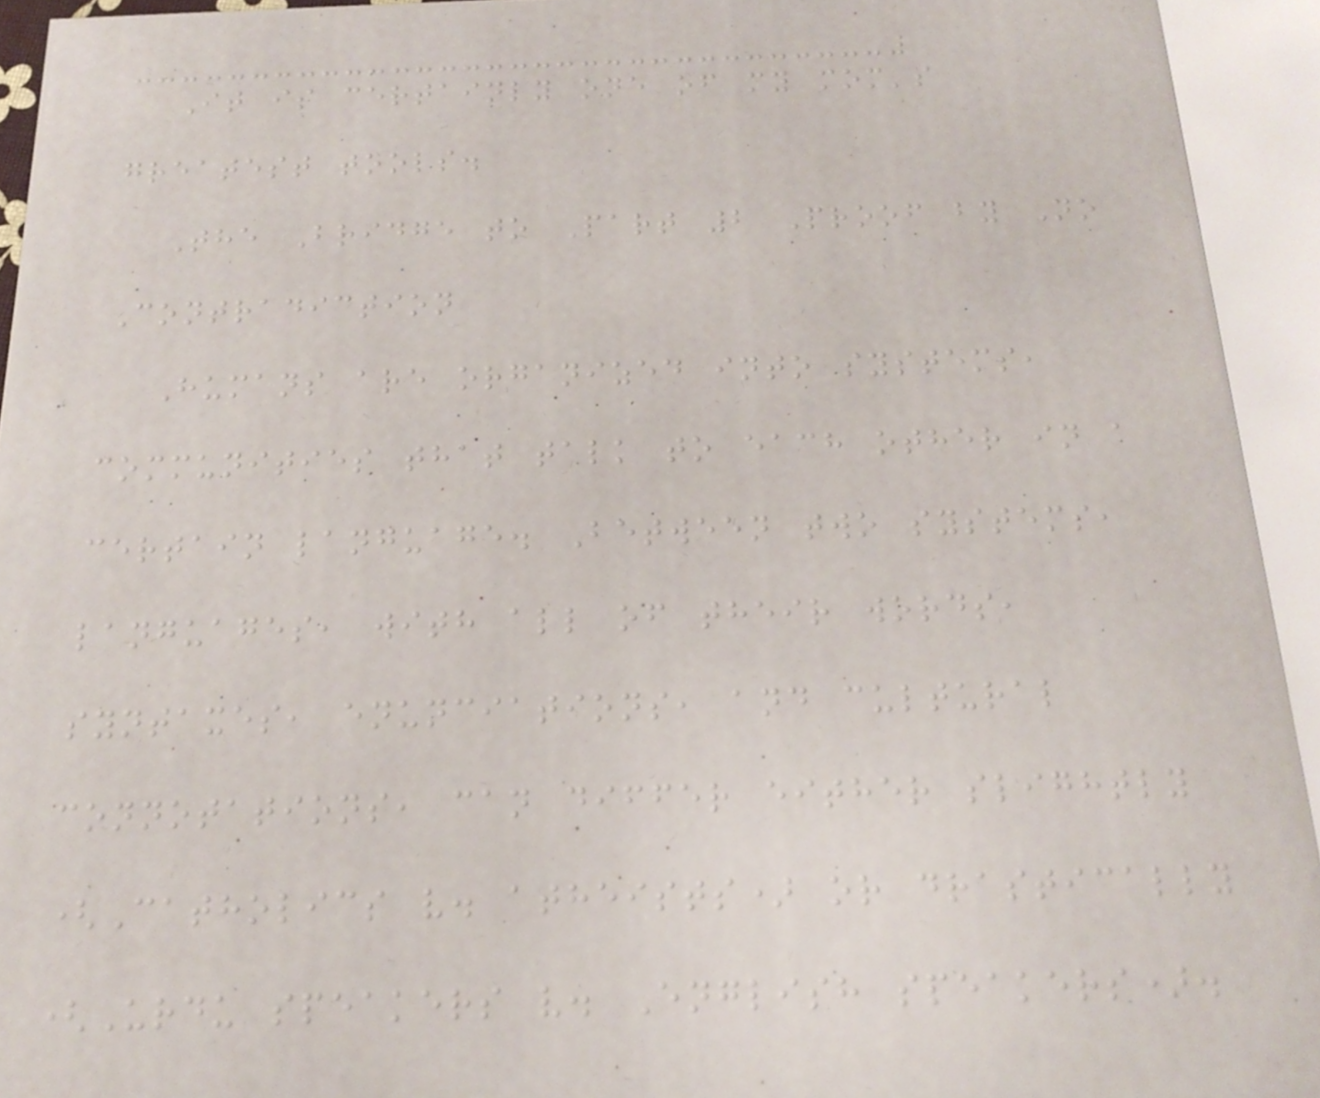It is certainly one of my mom's
greatest tools.
The Bridge to Part 2 Proof by No
Contradiction
Humans are organized into systems,
communities that talk to each other in a
certain language. Between two systems,
languages, with all of their words,
syntaxes, enunciations, and cultural
connotations, can differ either slightly
(Catholics v. atheists) or drastically
(Urdu speakers v. English speakers).
